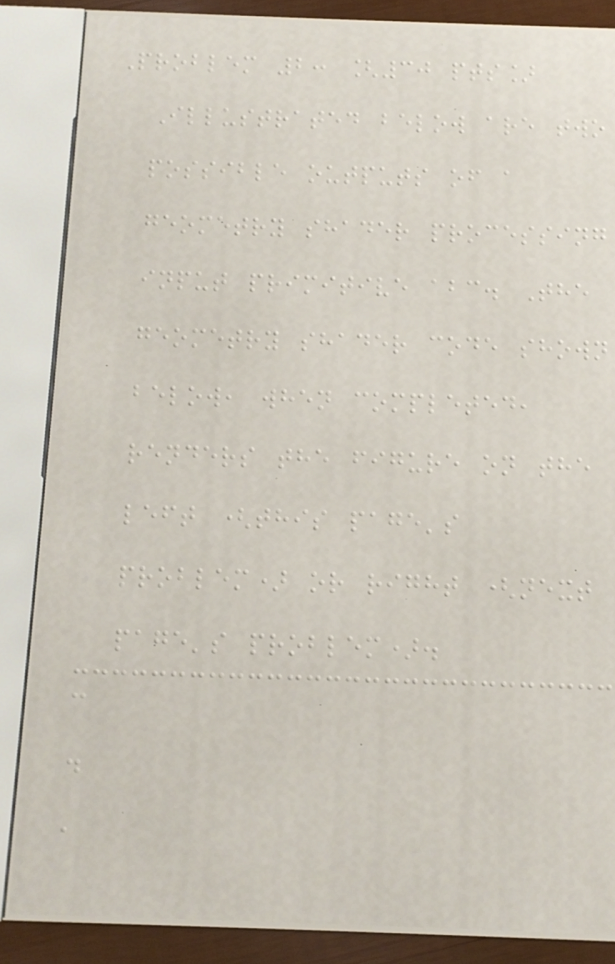Problem 2: [30 pts]
Illustrated below are two
possible outputs of a
geometry shader processing
input primitive abc. The
geometry shader code shown
below, when completed,
renders the figure on the
left (this page's
problem) or right (next
page's problem).
c
d
a
